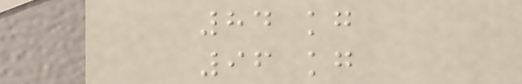84 kg
96 kg
